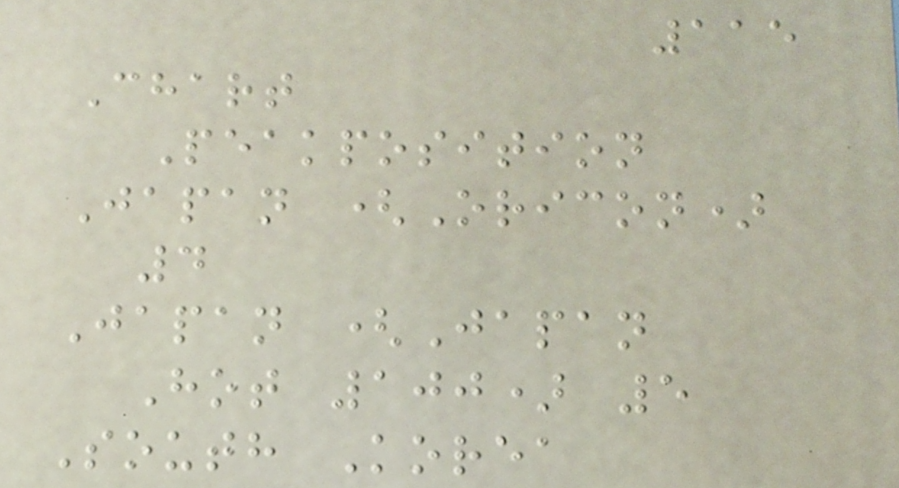115
Chart
Peakposition
Japan (Oricon)
4
Japan (Japan
Hot 100) 5
South Korea
